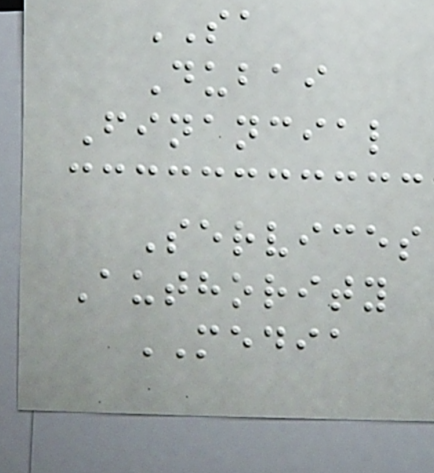SA
Dubai
Financial
Services
Authority
MEDIA
